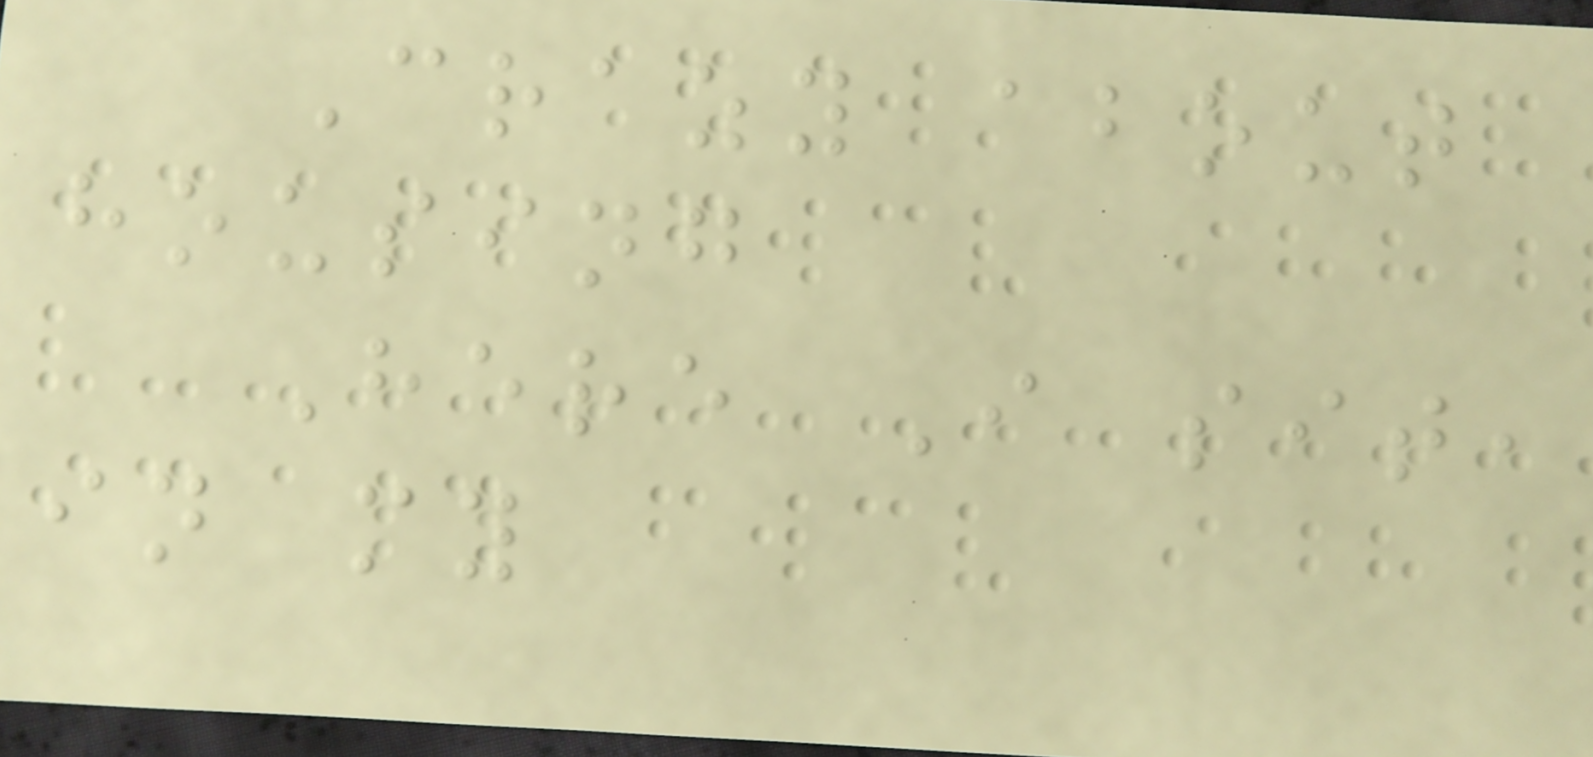Crazy about
housing
Here I sit,
in my
